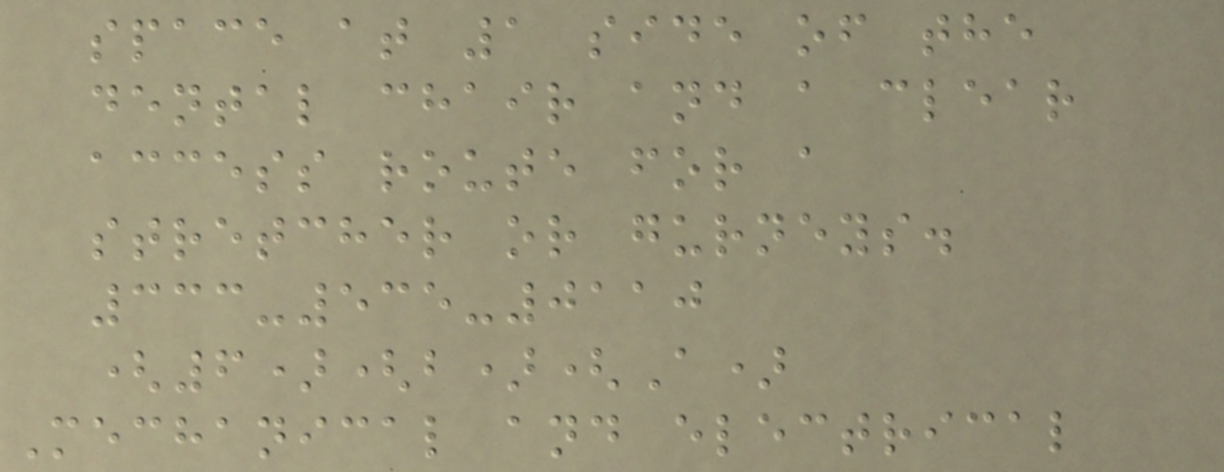space at 1 side of the
dental chair and a clear
access route for a
stretcher or gurneys.
333-535-0110
(6)(b)(A)
Mechanical and electrical
